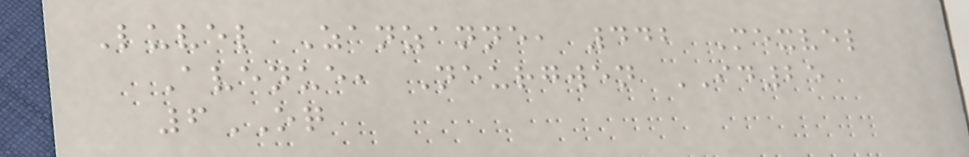Luvel Zanzanne, 442 Mexvel
Avenue, Neurgwen ID25
6OQ
